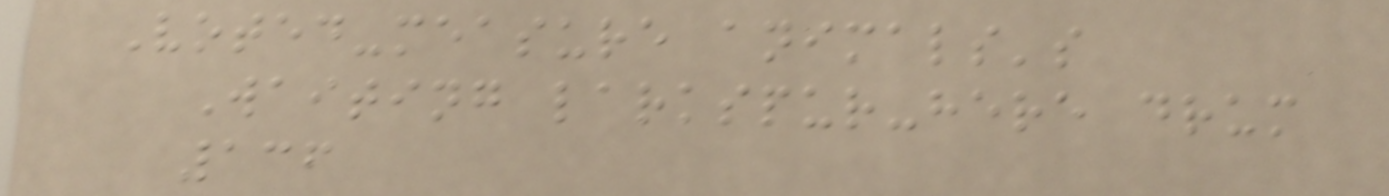Voted-measure animals's
Waiting larkspur-here drum
136
